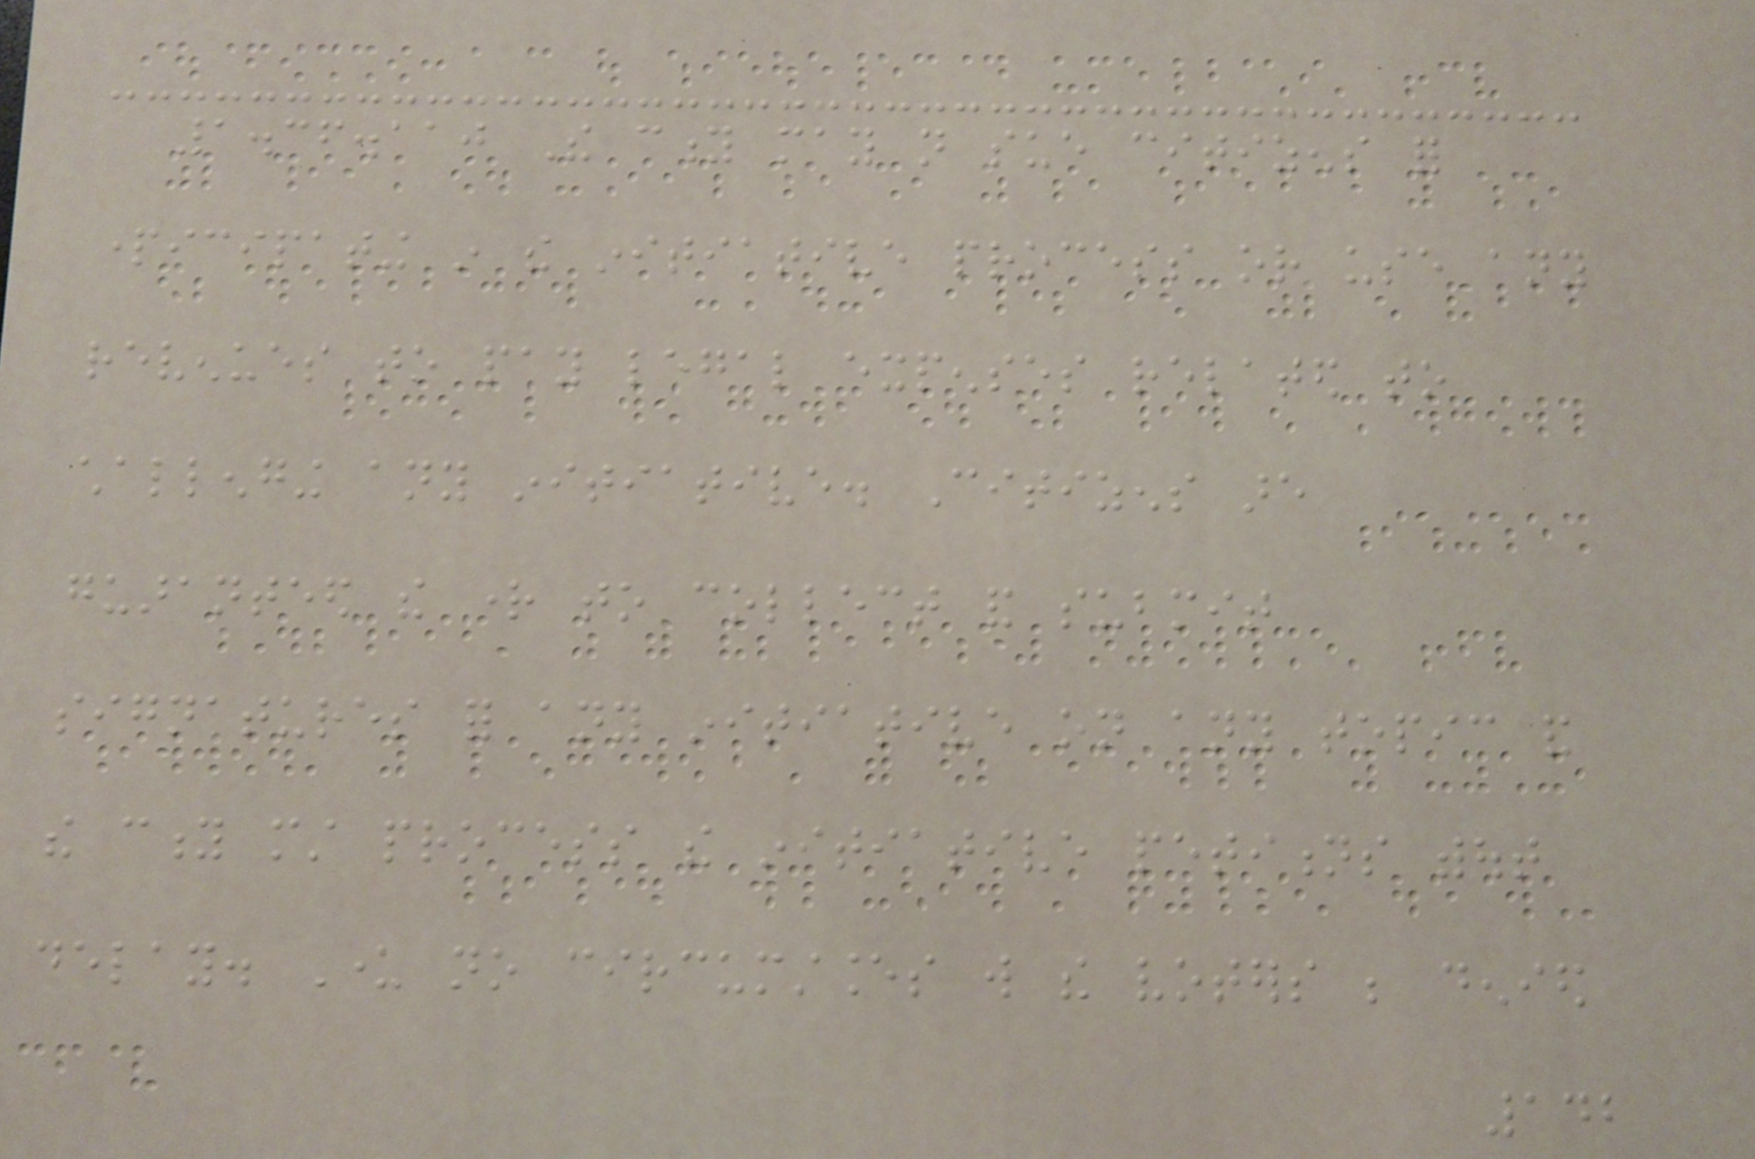1.36.110 The city may not sue citizens for
participating in the initiative process or use any
revenues to pay legal expenses related to
challenging any initiative. Citizens are
guaranteed the right to collect and submit
signatures for any initiative on any topic and
the city must process the initiative petitions without
delay. Under no circumstances will the voters be denied
142
